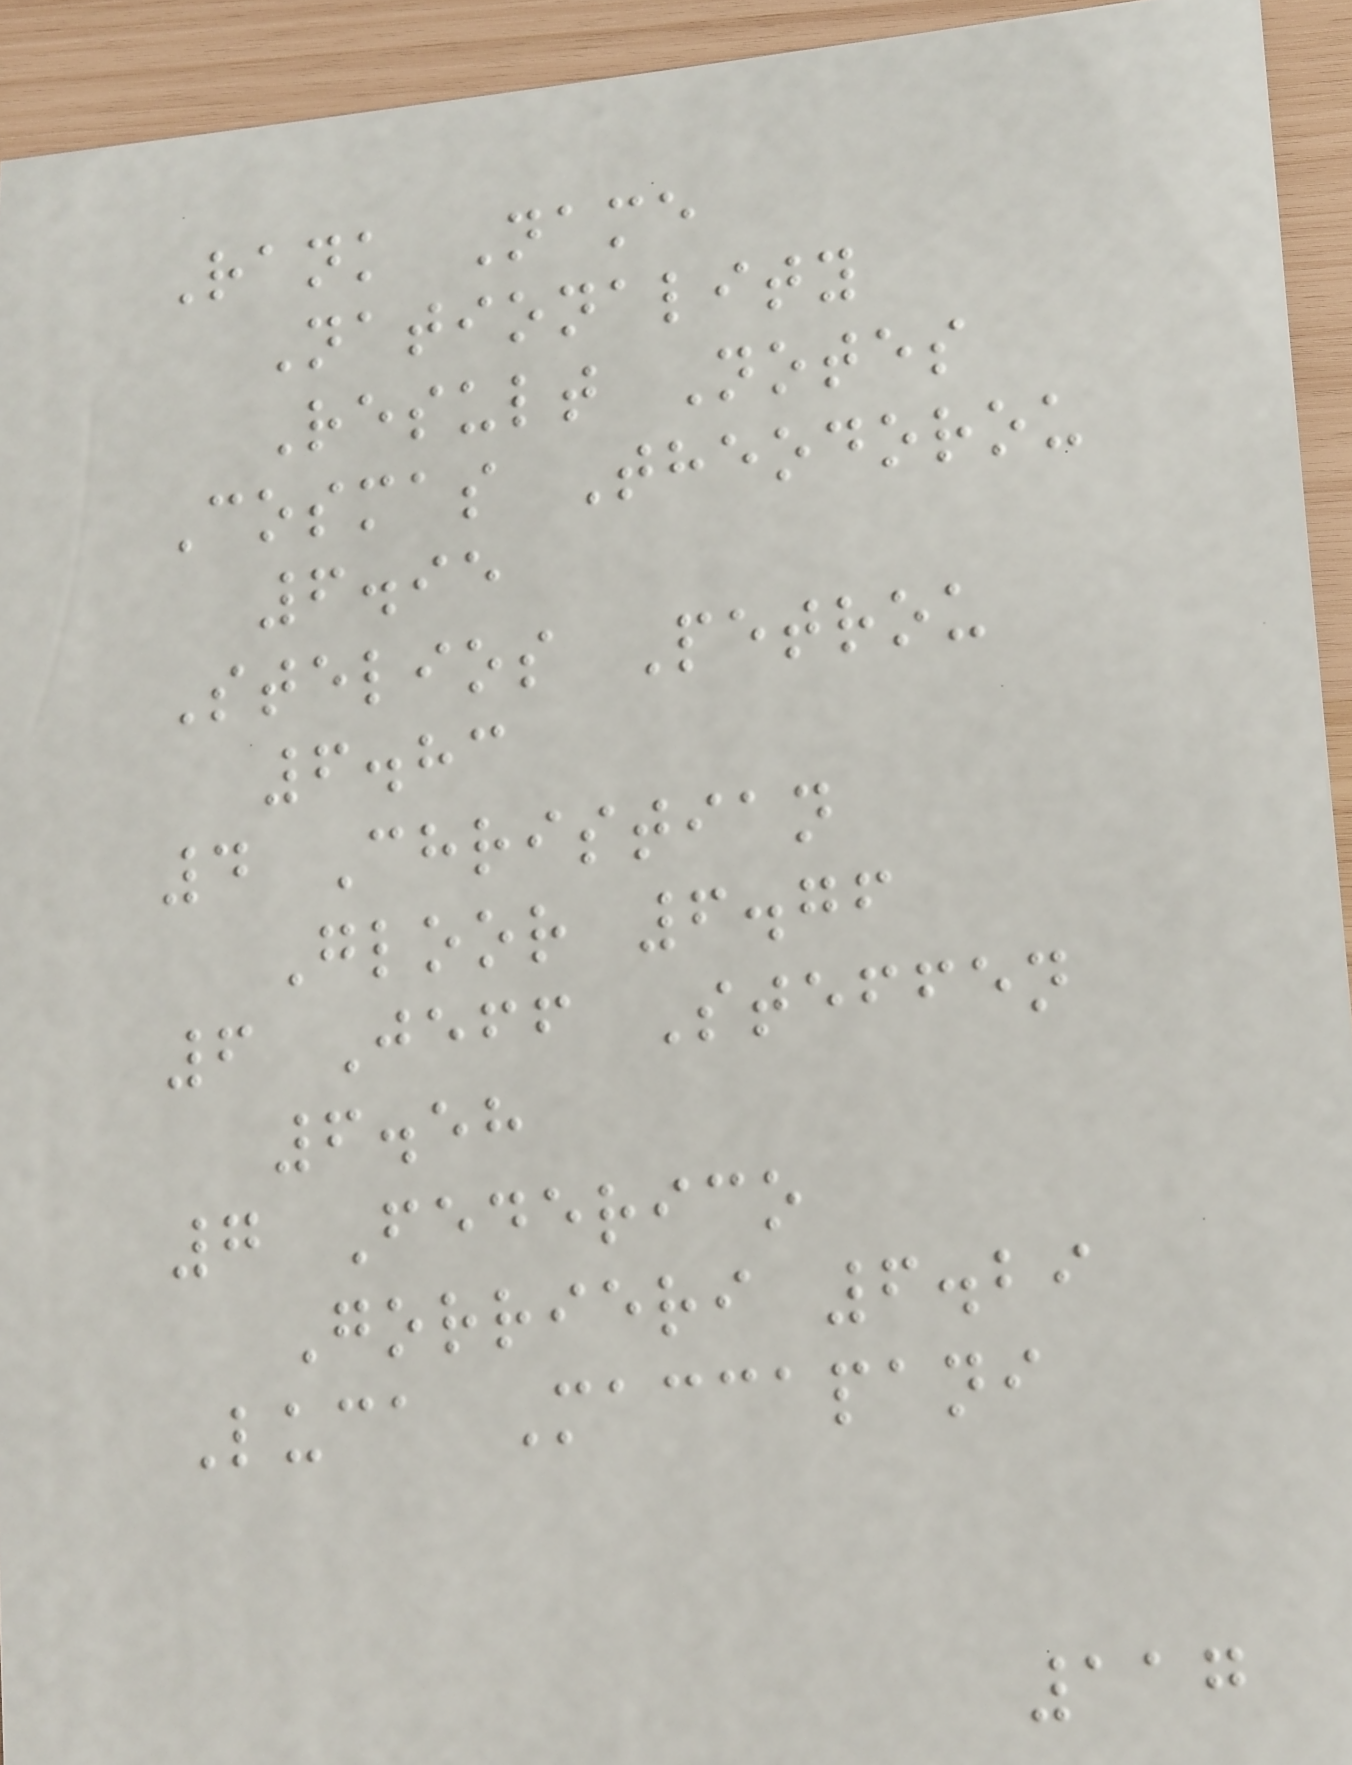Rank Name
Nationality
Result Notes
Cosmas Theodorou
6.95
Stelios Petrou
6.83
4 Christian
Gloor 6.76
6 Jeff Steffen
6.58
7 Federico
Gorrieri 6.29
Luca Maccapani
117
